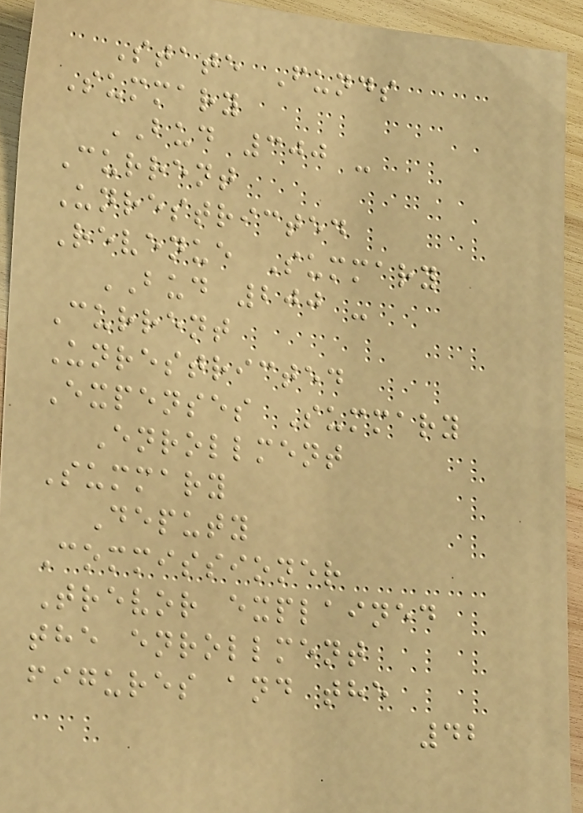State Funds
Summary
BUD 300 -
Current
Unrestricted
Revenue Summary
BUD 200 -
Current
Unrestricted
Expenses Summary
Enrollment
Summary
Deputy
Commissioner
Trevor explained
the enrollment
figures and the
42
